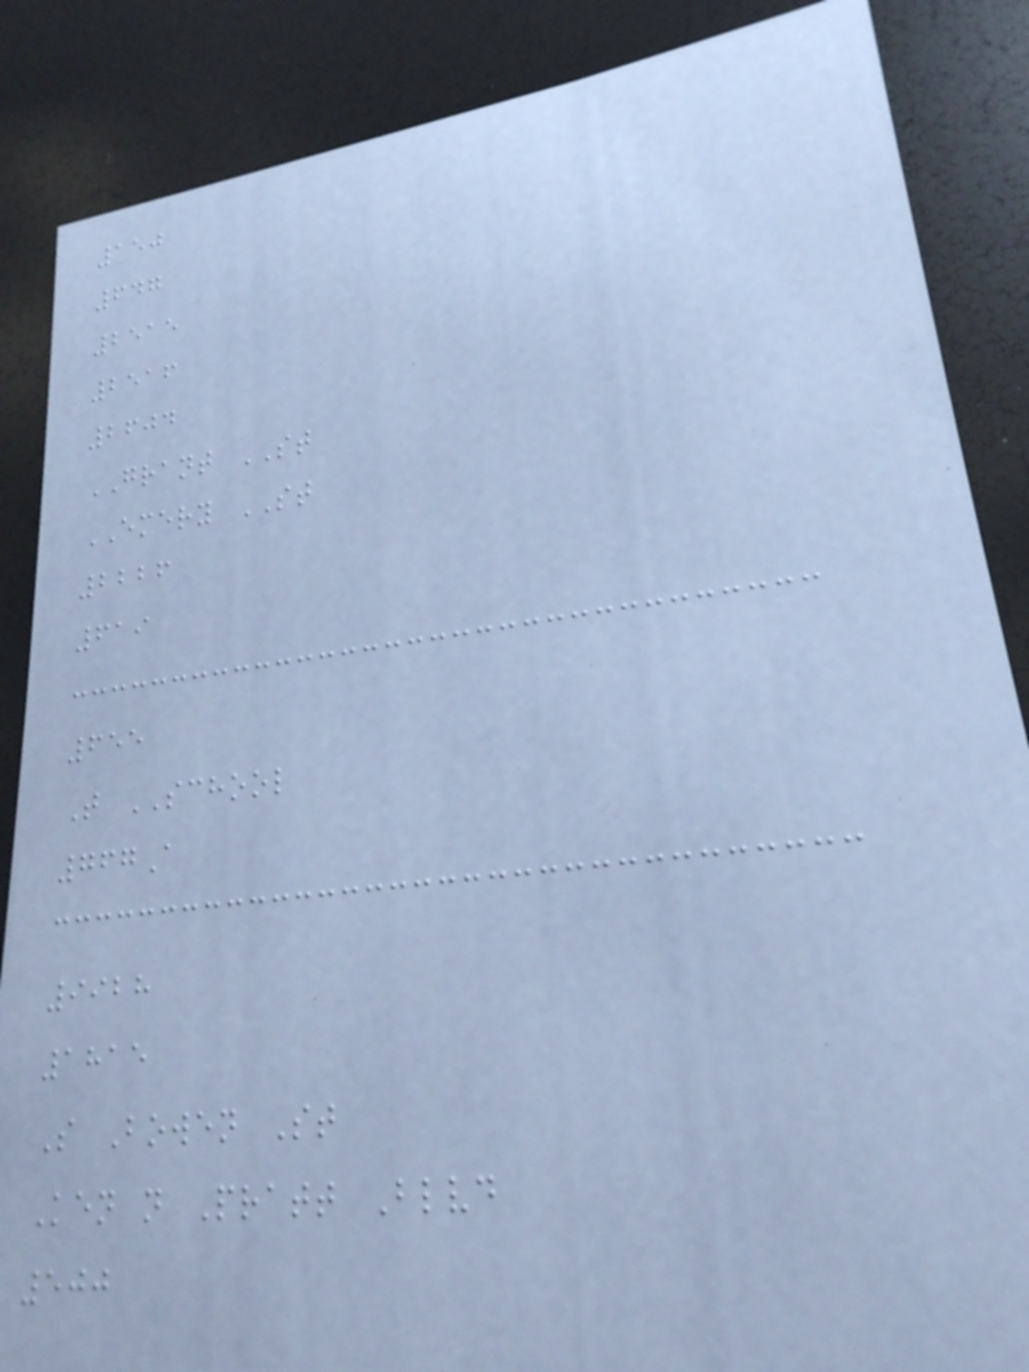150
647
2515
2516
2604
GRANT ST
EMERY ST
2226
619
655
T SCHOOL
767A
9928
1815
S Bowen St
Ken n Pratt Blvd
500
